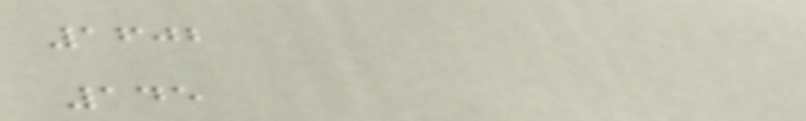1602
145
